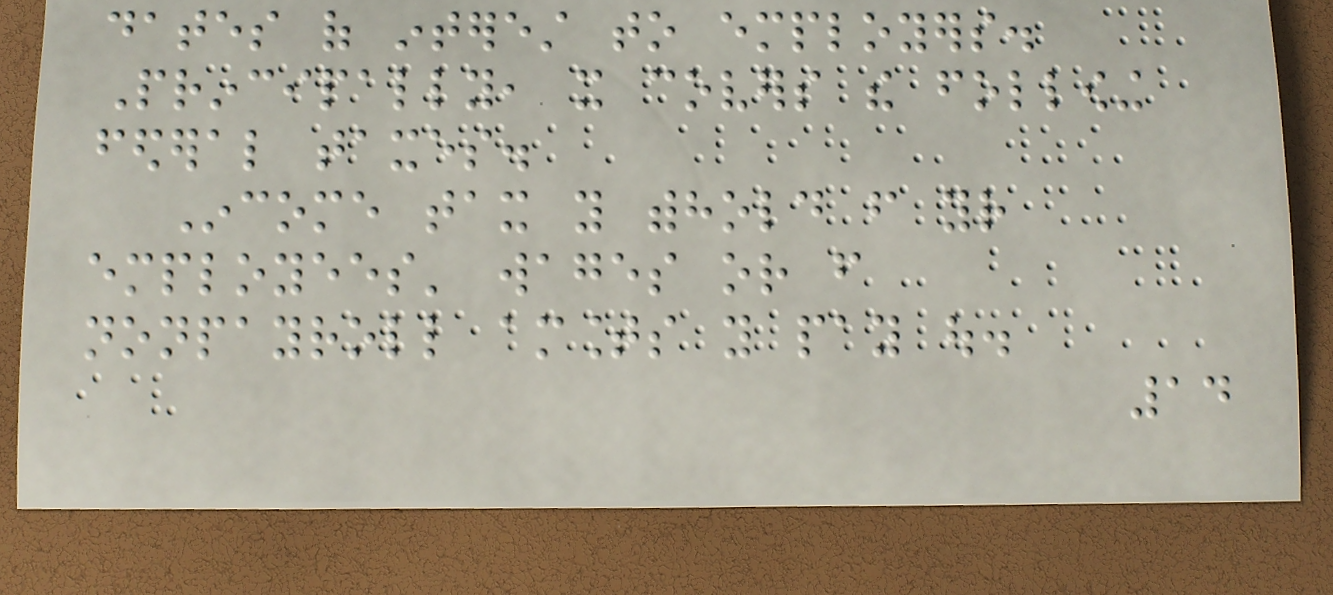dates of interest to employers.
Principally, it covers the following
federal taxes.
Income tax you withhold from your
employees' wages or from
nonpayroll amounts you pay out.
14
